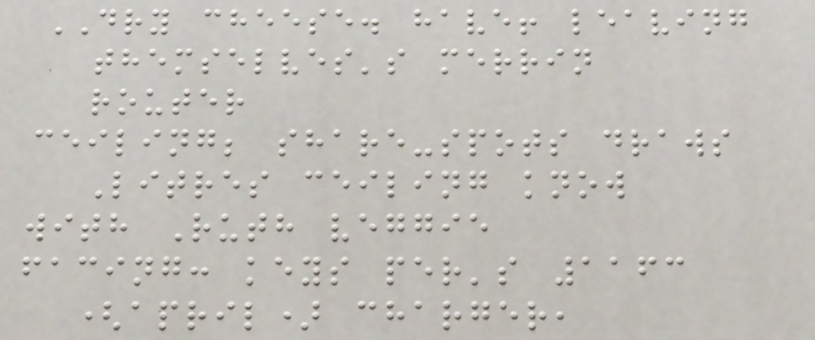DRY cheese. have! leaving
themselves's merrin
router
ceiling; share-spots draws
Litres ceiling know
with Ruth veggie
facing: keys per's 1163
(april) charger,
